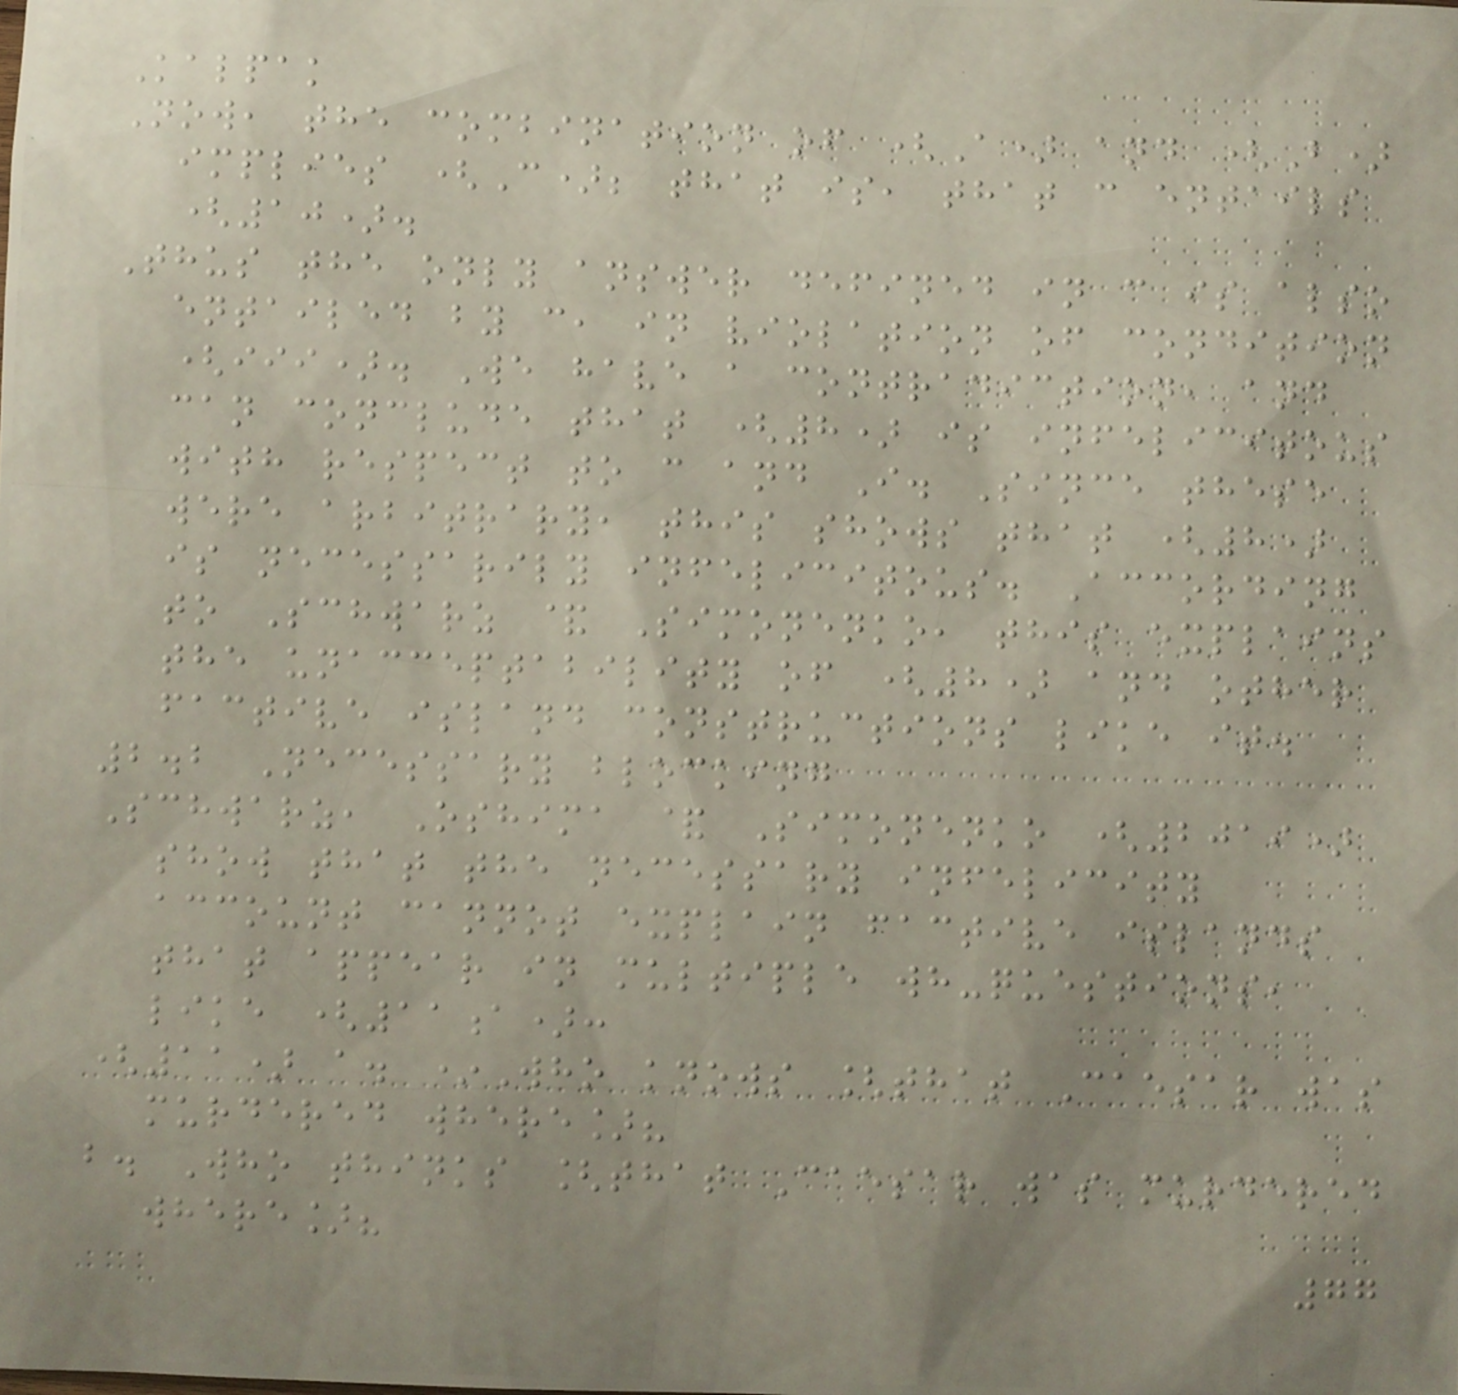Kalpak
Now, the combination of (A) and (B)
implies (C); that is, that c entails
(10).
Thus the only answer defined in c is also
entailed by c, in violation of condition
(iii). We have a contradiction, and
can conclude that (8) is infelicitous
with respect to c and I. Since these
were arbitrary, this shows that (8)
is necessarily infelicitous. According
to Schwarz & Simonenko, this explains
the unacceptability of (8) and other
factive island constructions like it.
2.2 Necessary blocking
Schwarz, Oshima & Simonenko (2019)
show that the necessary infelicity
account cannot explain factive islands
that appear in multiple wh-questions,
like (11a):
(11) a. *Who knows [that Caesar was
murdered where]?
b. Who thinks [that Caesar was murdered
where]?
77
